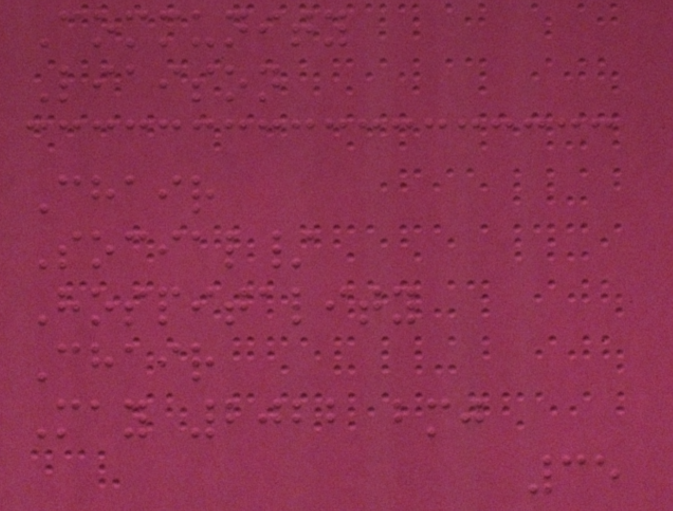Community
Liaison
Chair
Social/
Hospitality
Chair
May 2022 bmj
35
